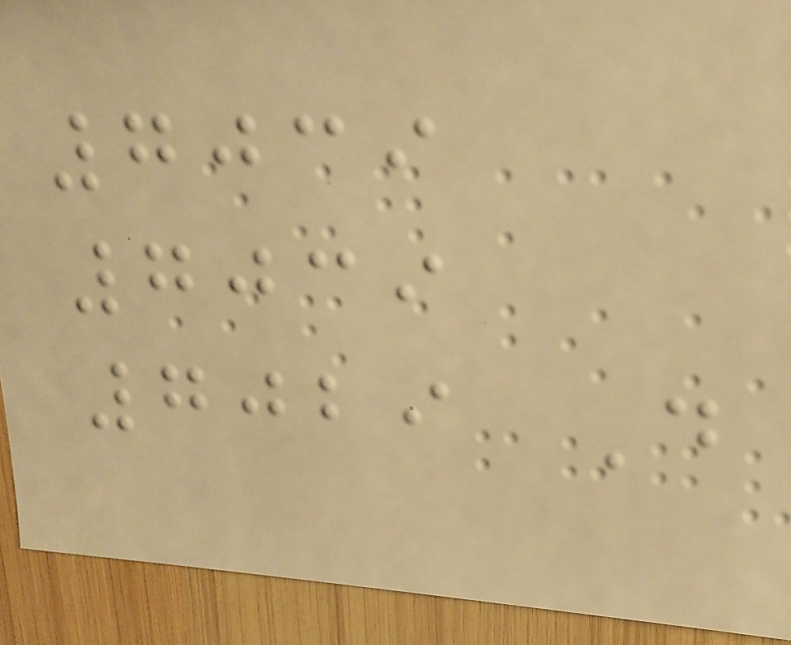7039
7039
7029 D
